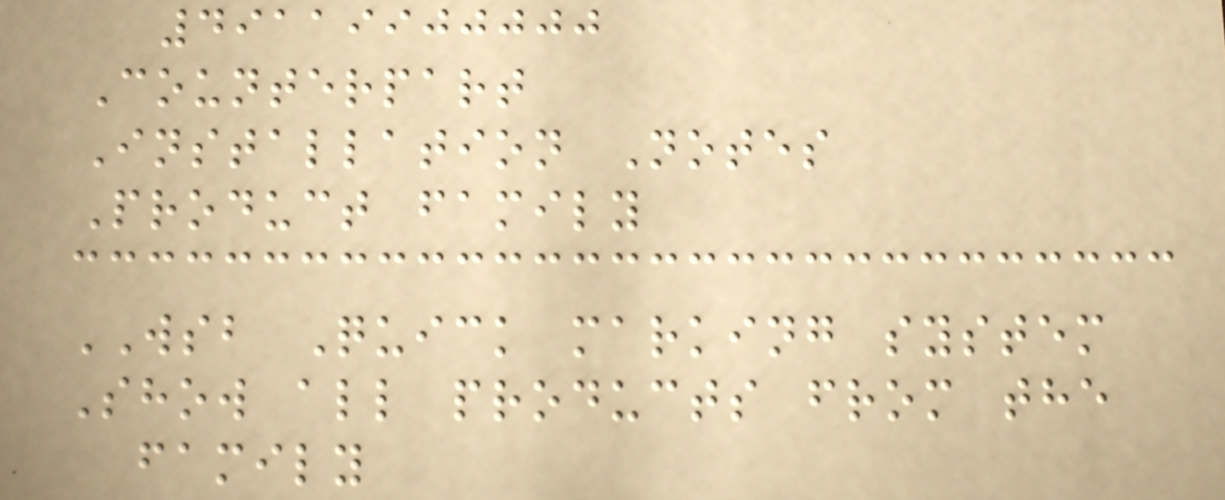49119900000
Counterpart
Installation Notes
Product family
WSB Quick marking system
Show all products from the
family
